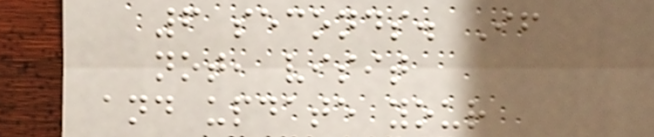6 seconds. If
not, visit
and update your
